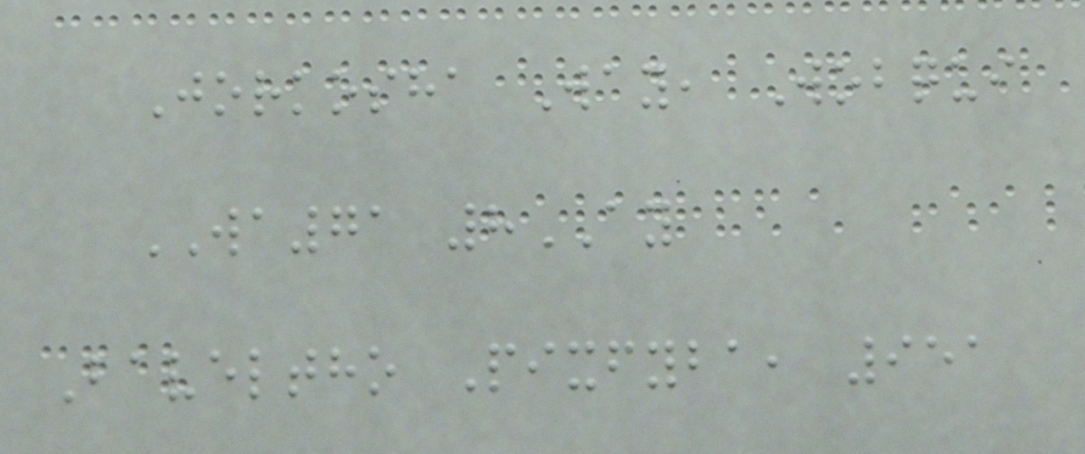Jorkosha Way, Wobqui
WA71 8AY
Baveltho Pixfyba, 951
